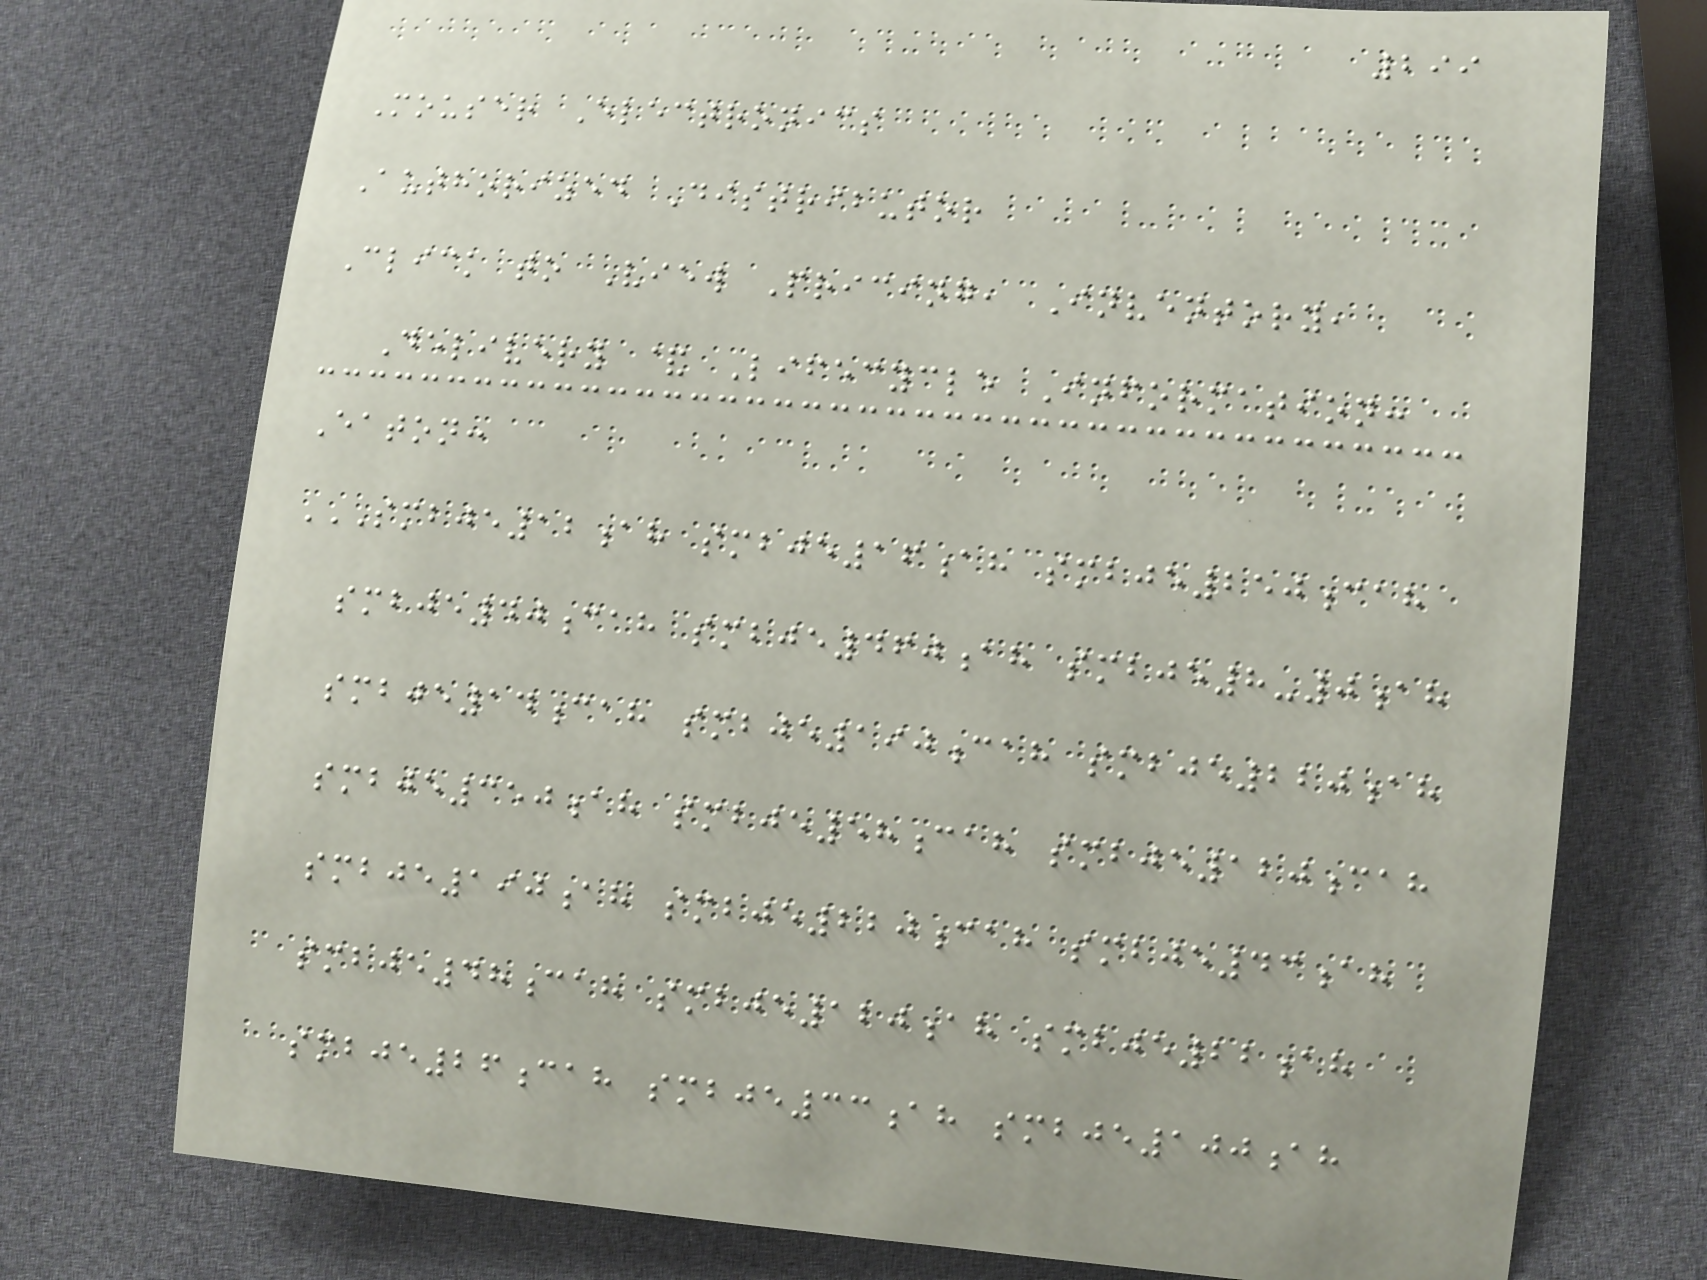299
Mouser Electronics
Authorized Distributor
Click to View Pricing, Inventory,
Delivery & Lifecycle Information:
Eaton:
SMBJE12AH SMBJE16AH SMBJE250CAH
SMBJE40CAH SMBJE460AH SMBJE8-0AH
SMBJE14CAH SMBJE190CAH SMBJE220AH
SMBJE350AH SMBJE58CAH SMBJE120CAH
SMBJE190AH SMBJE220CAH SMBJE43AH
SMBJE48CAH SMBJE120AH SMBJE22AH
SMBJE26CAH SMBJE33AH SMBJE100AH
